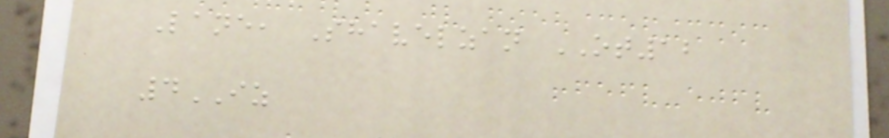Lane, Shavelzan OT12
4IZ
